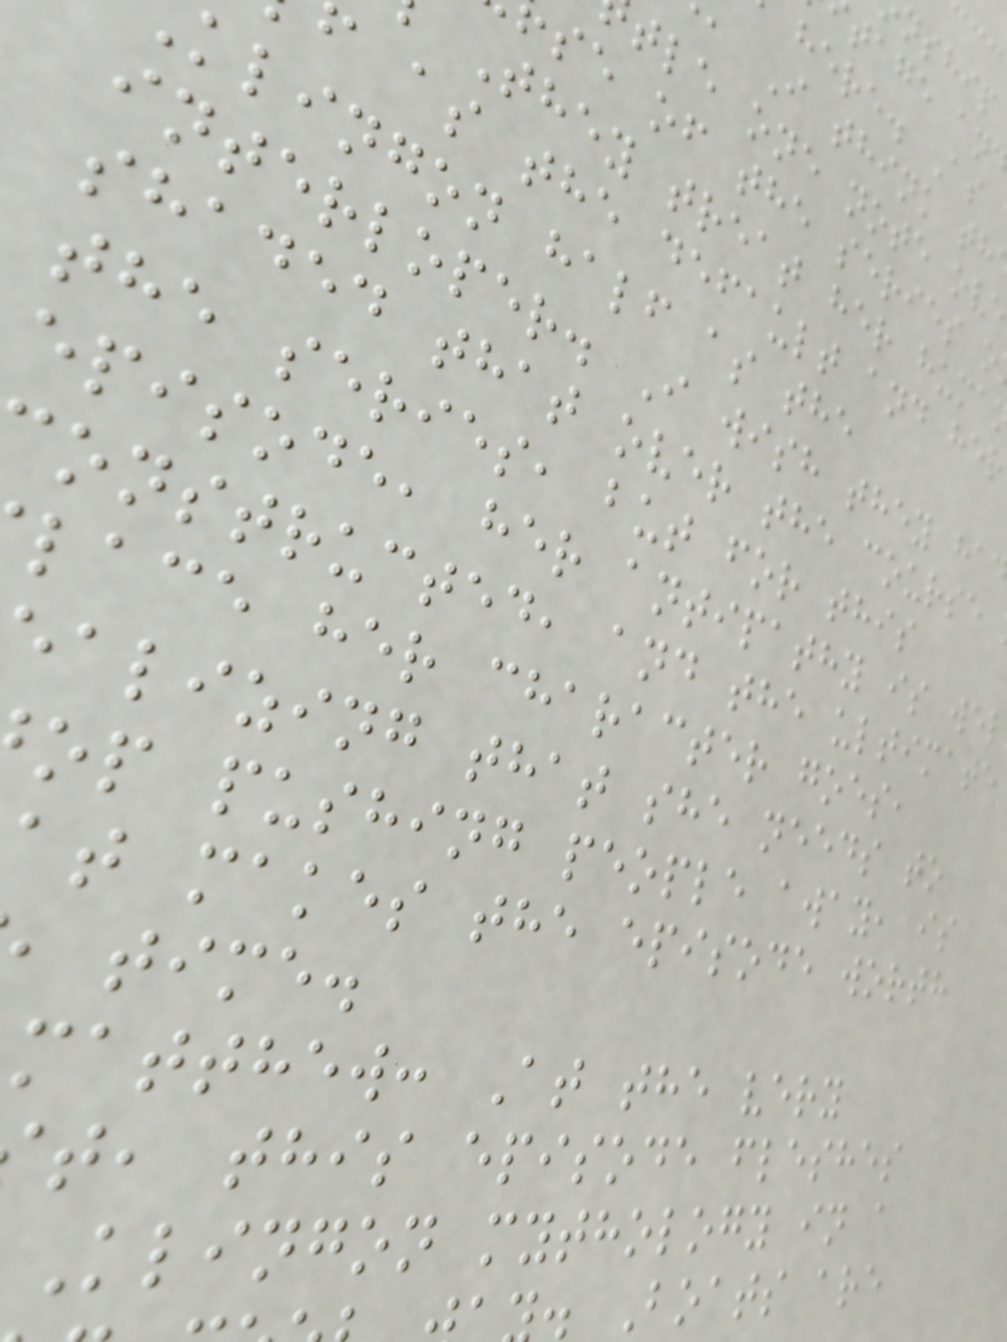here. As
, I think th
tle one note ove
se of the series o
They treat her huma
as the default and her
klingon half as the
interloper. I wish they ha
shaded that over the course
the series, but for this
episode, her antipathy is wel
onstructed, and the ultimate
lace her character goes,
alizing that she needs to
op pushing people away, is
at makes the episode worth
time.
matthew: At the very
t, this episode fleshes
Klingon mythology in a
. Boats are
